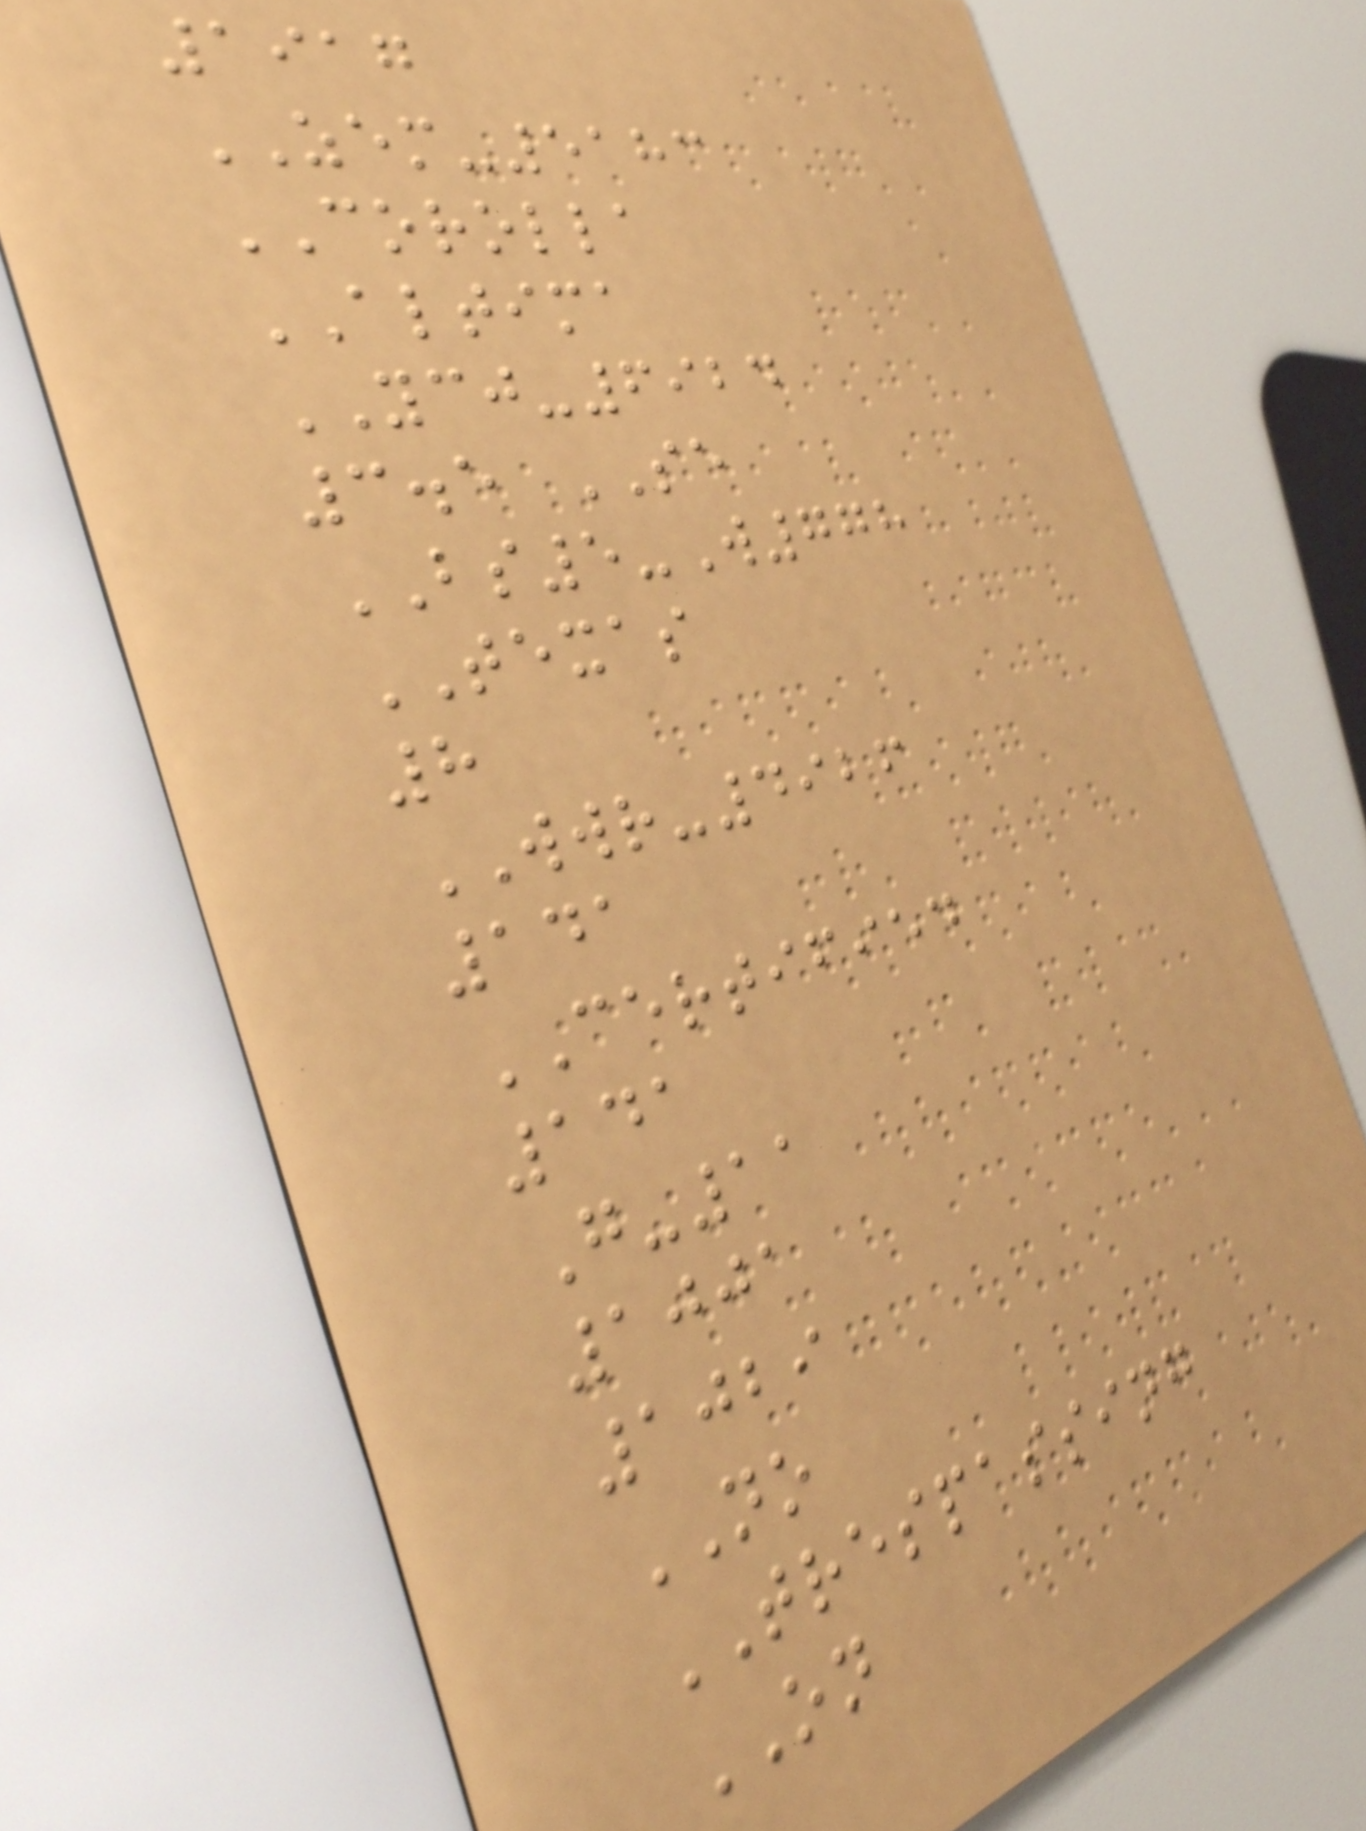1917
ZEM-5183
COROLLA
ALTIMA
YCJ-6924
3.5 SE
BS5-W778
TEXAS
8
WWR-4926
141
CERTIFIED
141
G-11
1001
1029
NO
TRESPASSING
ON
